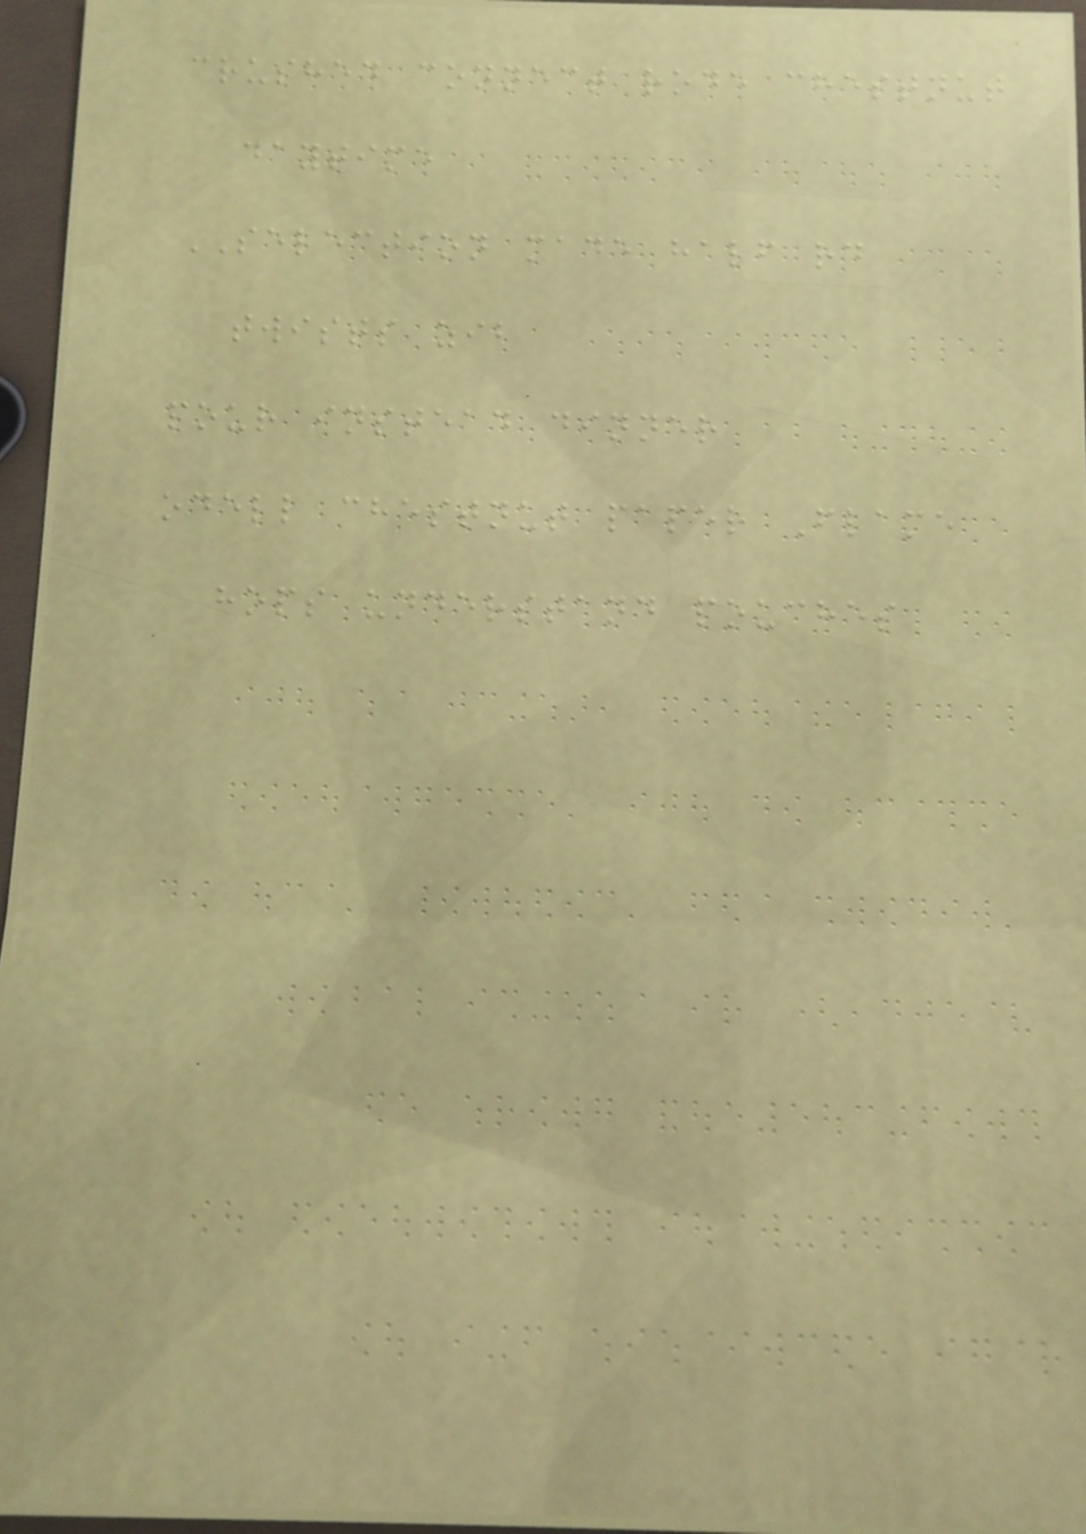crushed connect rode chestnut
daytime
SELECTION made half rd
twists zib
pour instead dinner
odell chestnut paper Flame
hops understand pouches
